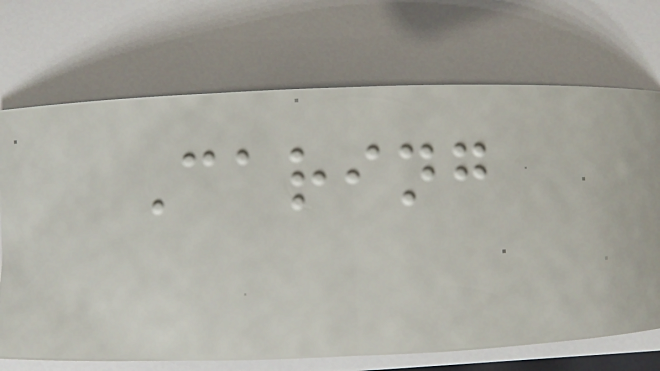Caring
